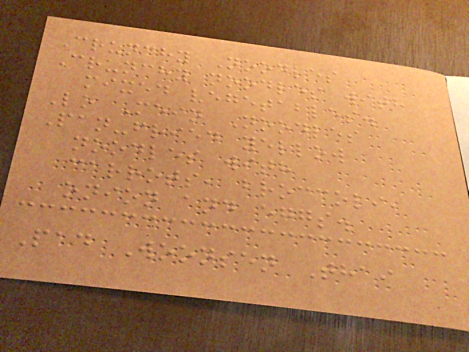Crunchy Noodles
Crunchy noodles with
mixed vegetables.
Lo Mein Noodles
Pan-fried yellow
noodles with
carrots, broccoli,
onion and eggs.
Pad Woonsen Thai
